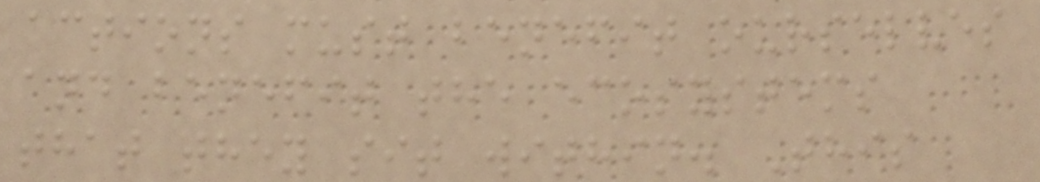actions must benefit ourselves
and benefit the ecosystems
that they sit within. This
